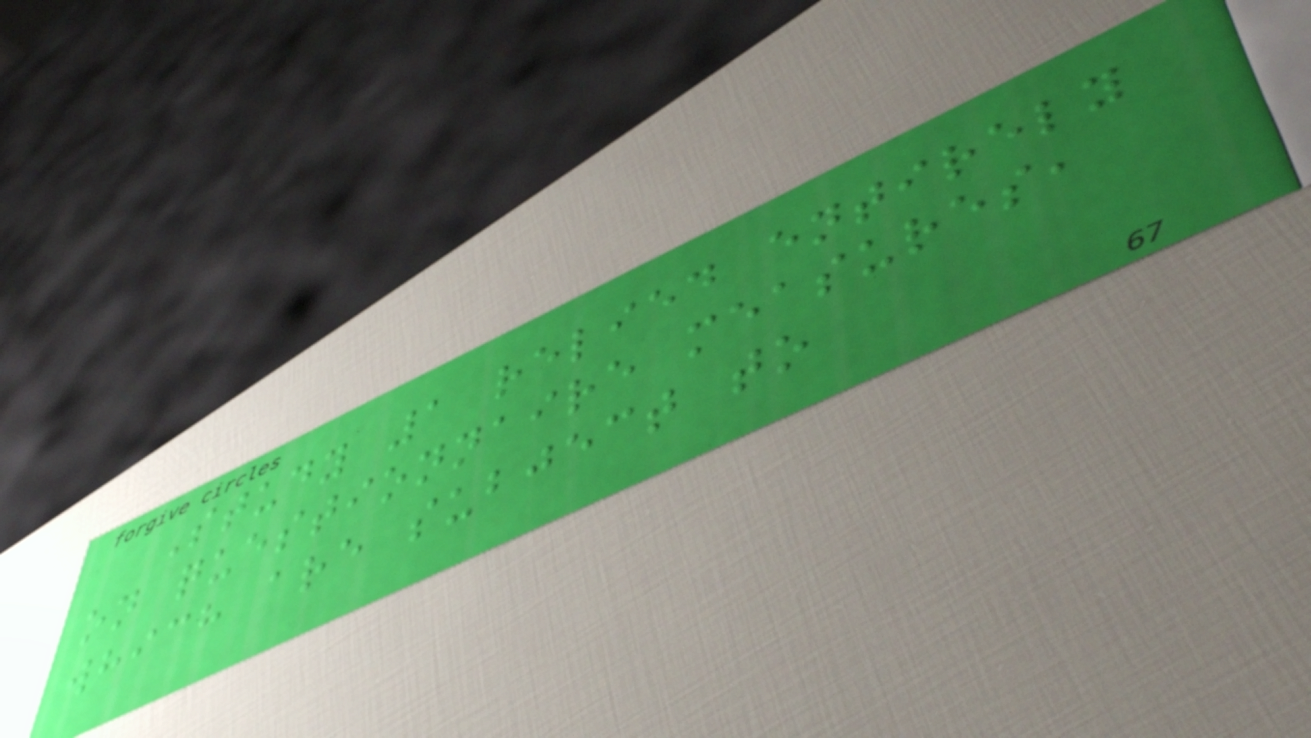Study 1 relied entirely
on questionnaire measures,
which are subject to
